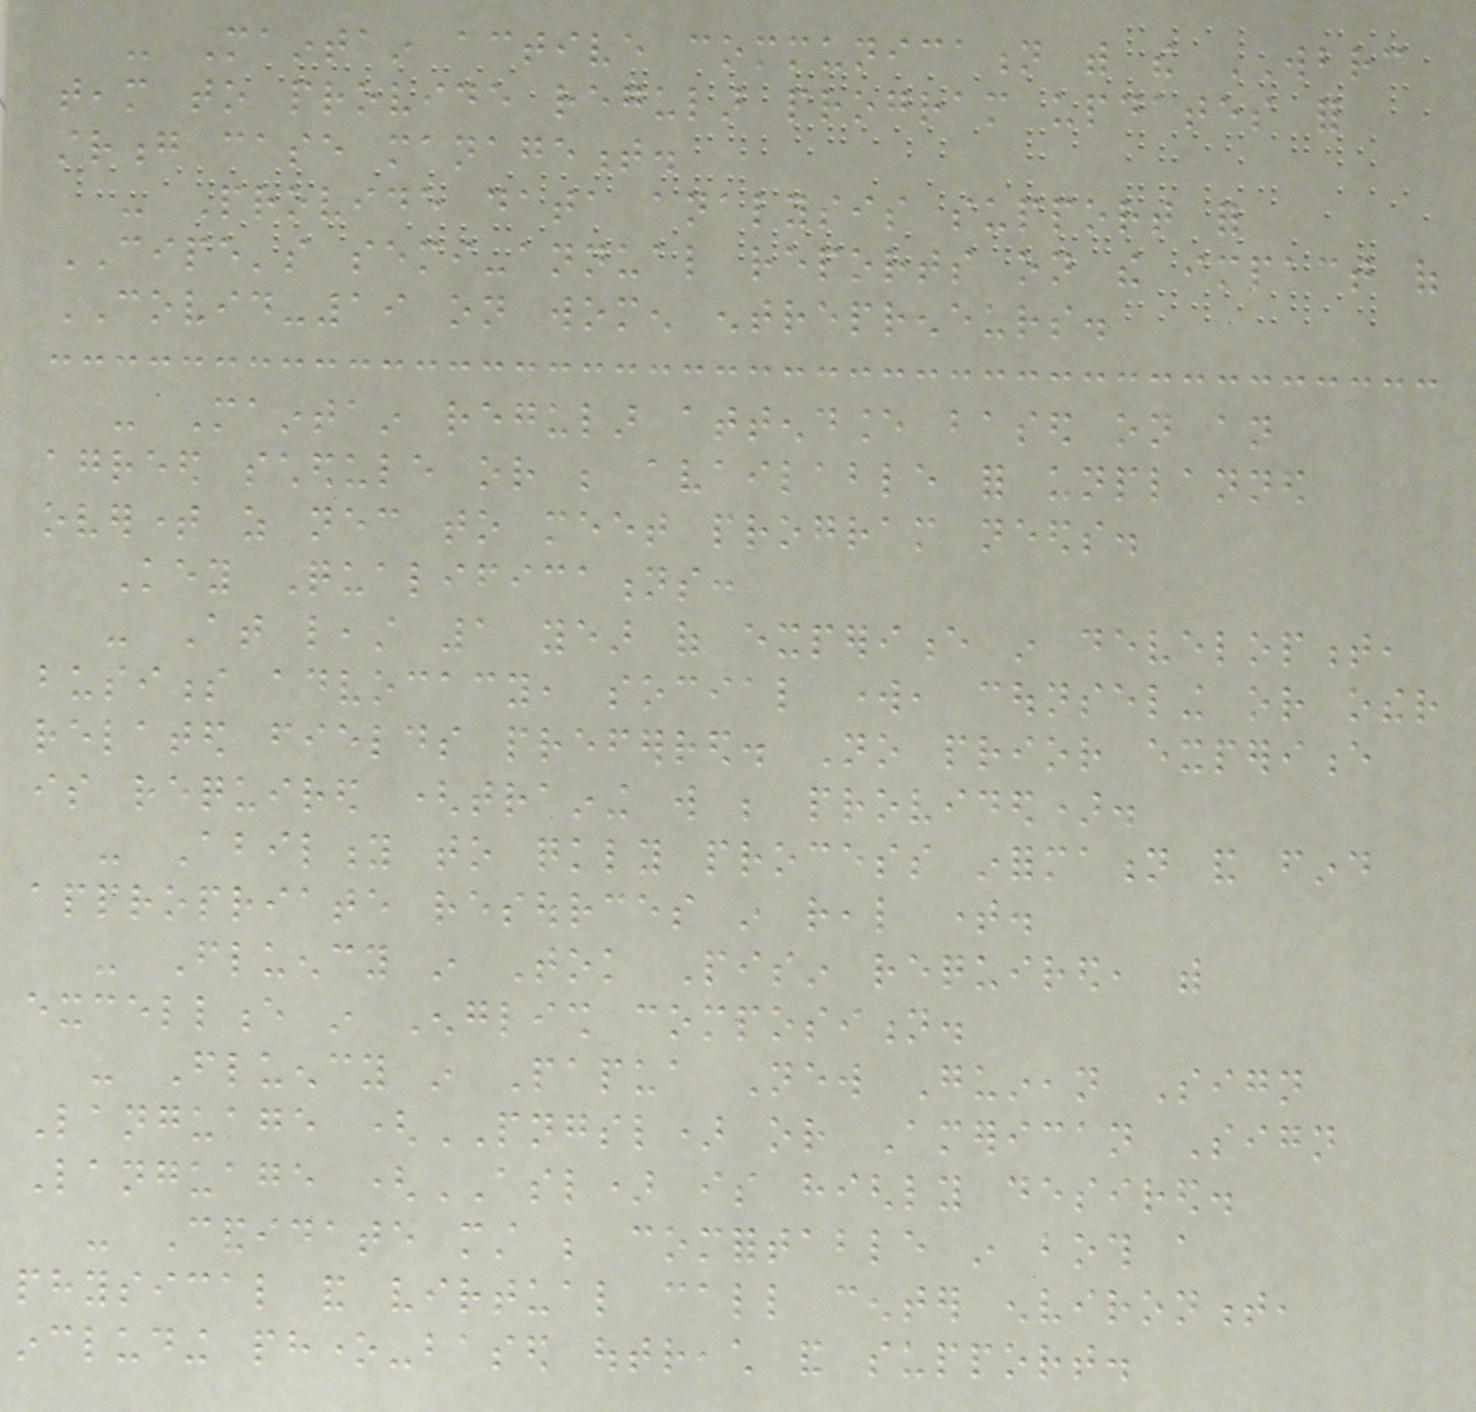- Maintain active communication with the WBRC
team to provide regular program updates for
strong case management.
- Provide data analysis support for
CIPE's semi-annual reports on the impact of
COVID-19 on women entrepreneurs.
- Maintain regular attendance based on an
agreed schedule or be available for unplanned
overtime as necessary to meet program needs.
Key Qualifications:
- At least 1 year of experience in development,
business advocacy, social work, counseling or other
related fields preferred. No prior experience
is required (training will be provided).
- Ability to quickly process information and find
appropriate resources in real time.
- Fluency in Tok Pisin required, with
excellence in English composition.
- Fluency in Papua New Guinean Sign
Language (PNGSL) or American Sign
Language (ASL) is highly desired.
- Candidate must be comfortable in both a
physical and virtual call center environment,
including phone-based outreach and support.
